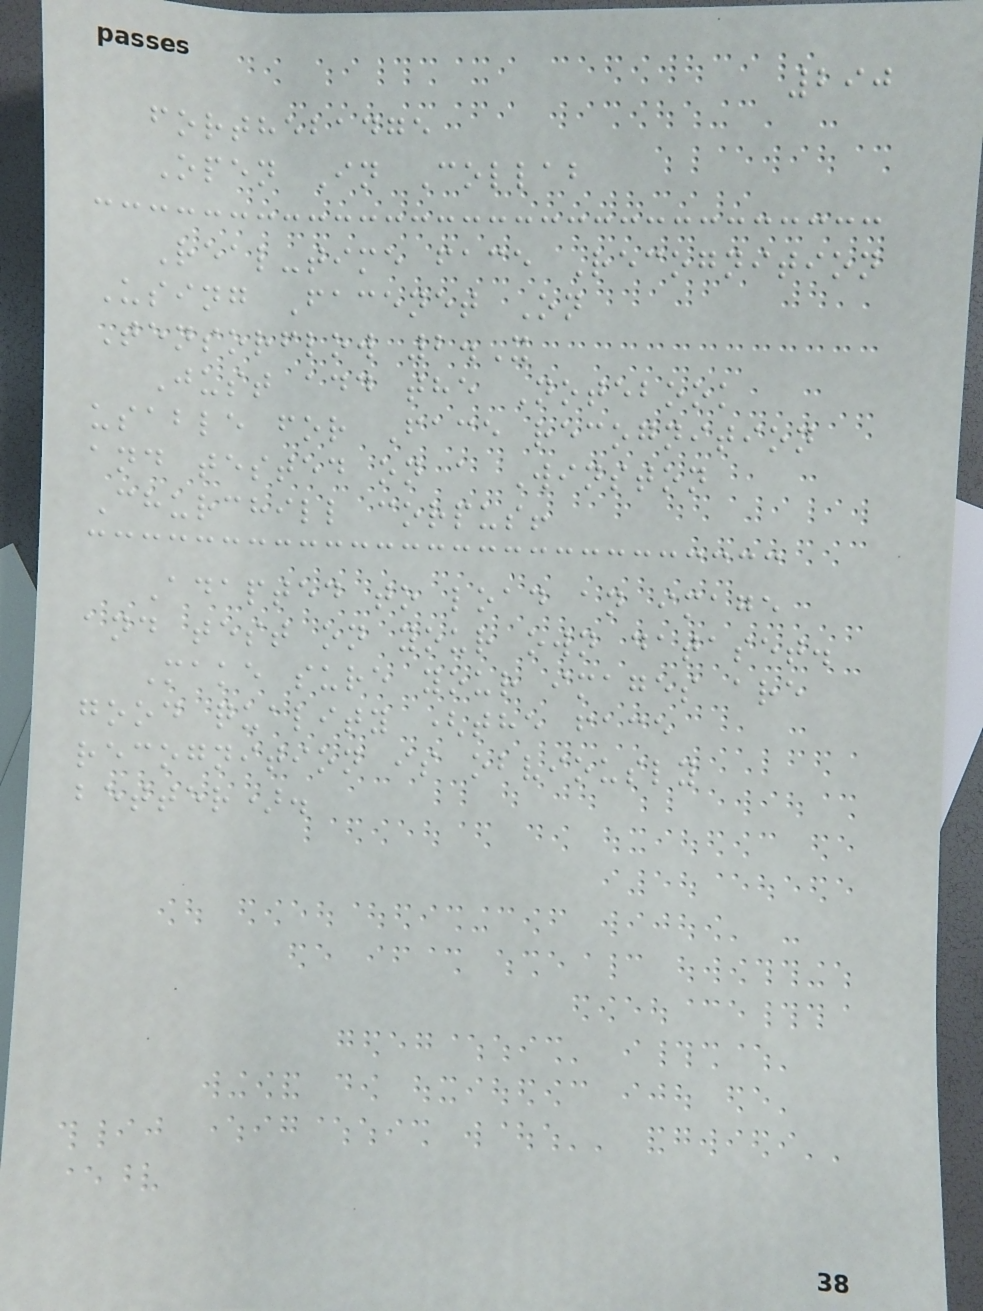290
forthebadge
Open In Collab
Real-time face Recognition
Using Facenet On
Tensorflow 2.X
Just add the Notebook
usable for Face recognition
and tested on a Winston
Churchill corpus!
Adapted to load an image
and test on your own dataset.
Make sure your images are
good quality (the face
recognition is obviously
better).
